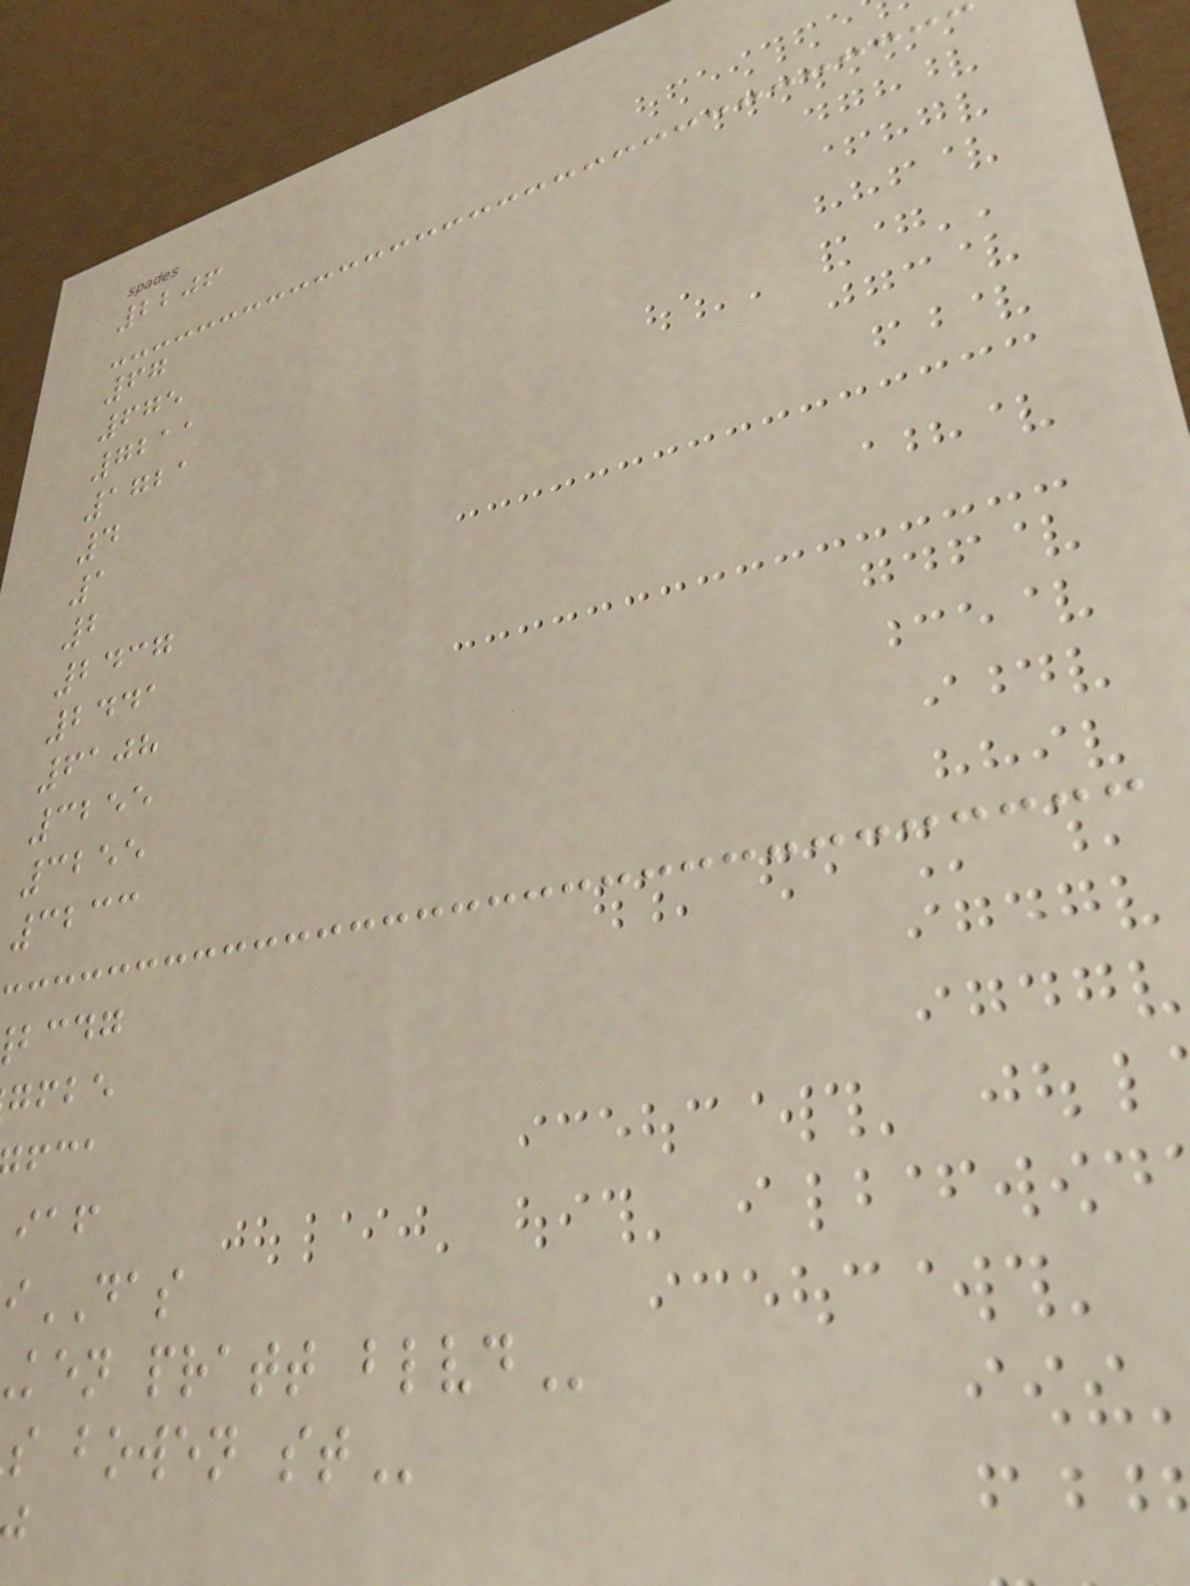2206
67
675
7211
1721
4
1
2
2437
2441
6108
3255
3255
3233
bcdg
gfbe
iDAS
ken pratt
s bowen
